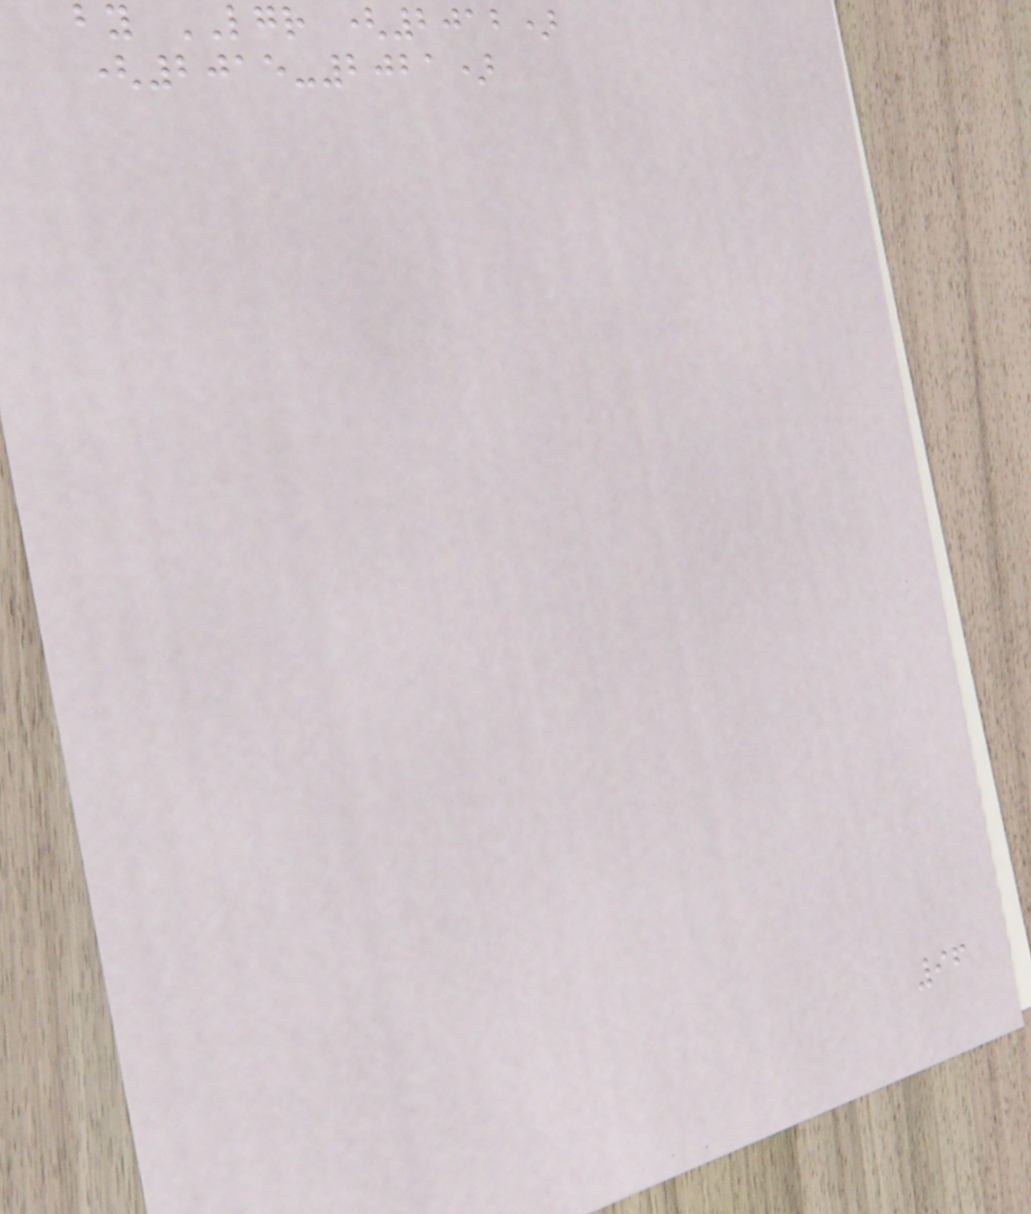by LGR (2012)
(2015-2021)
96
